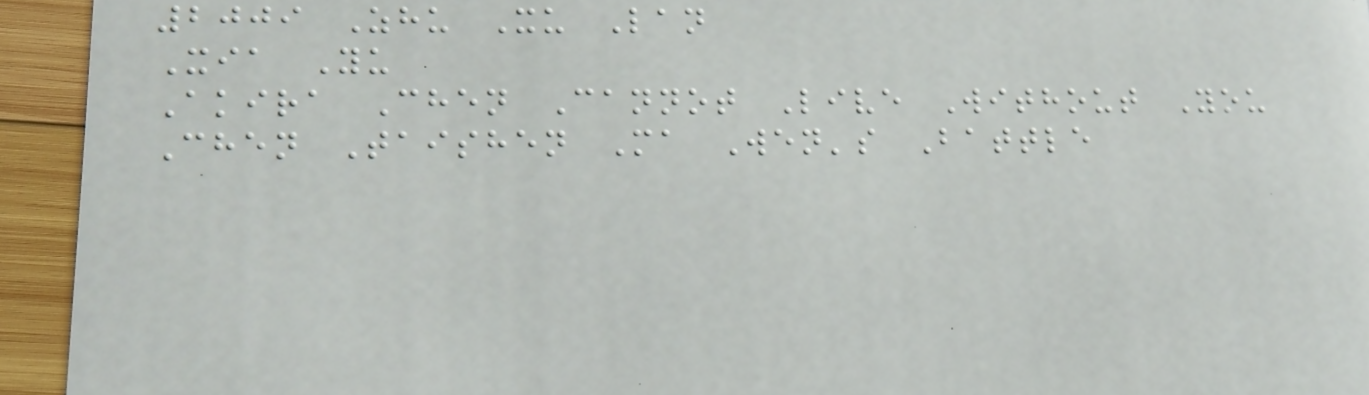2009 Zhu Xu Lan
Xia Yu
Akira Chen Cannot Live Without You
Chen Taishen Ma Wen's Battle
